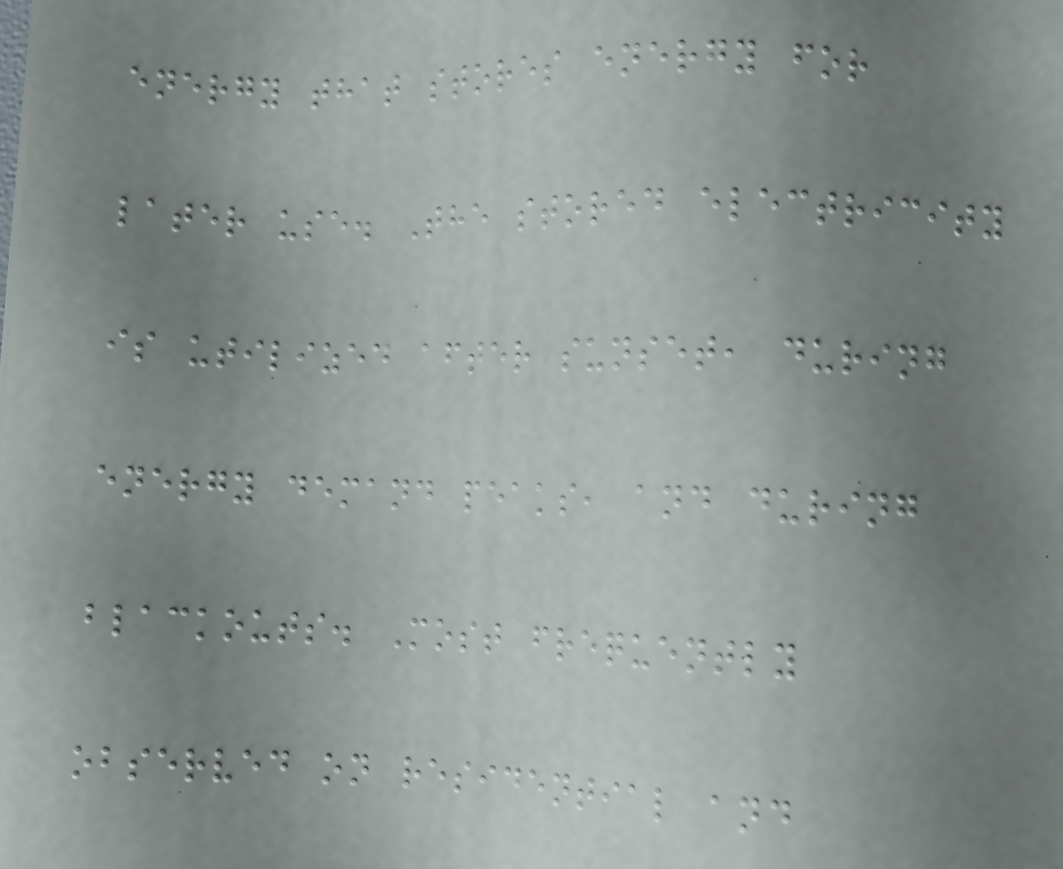energy that stores energy for
later use. The stored electricity
is utilized after sunset, during
energy demand peaks, and during
blackouts. Most frequently
observed on residential and
